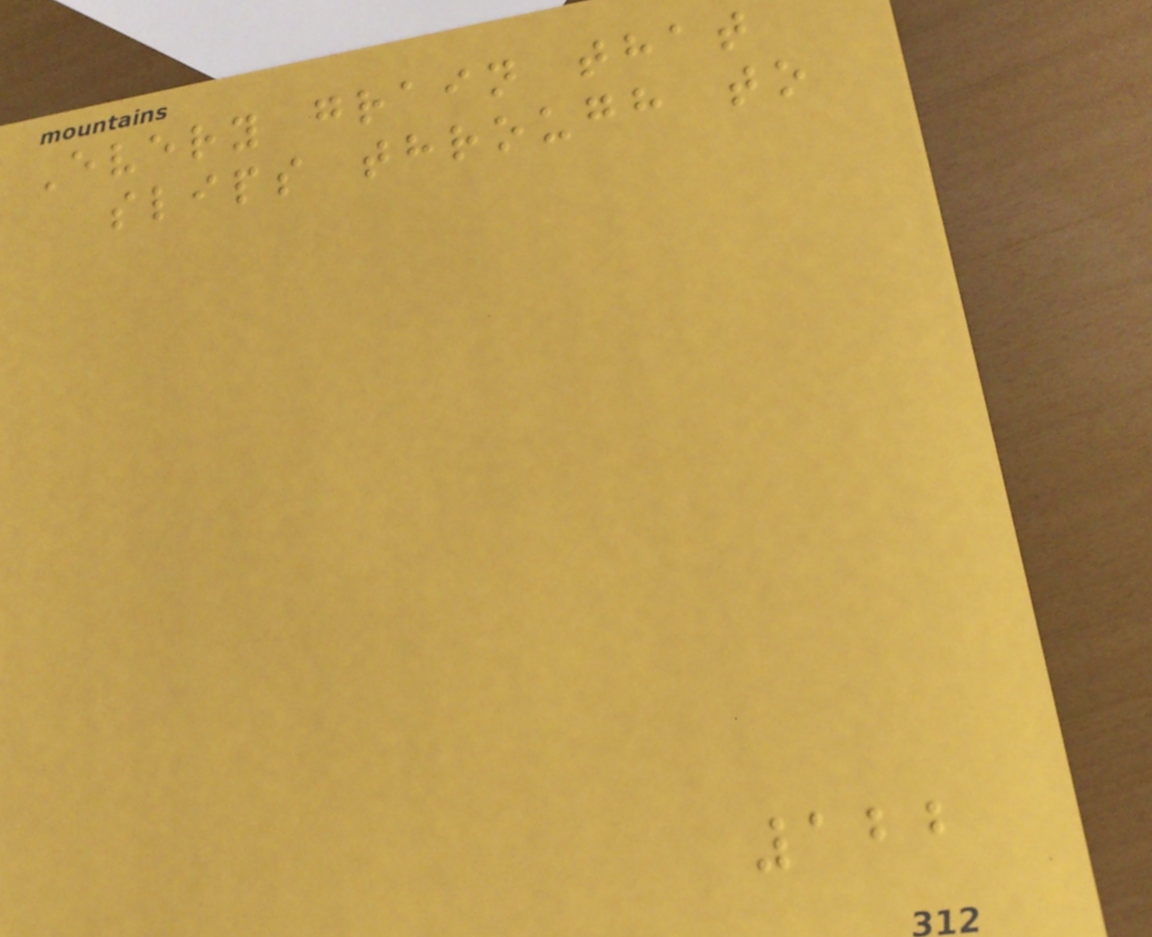Every grain that
slips through to
122
